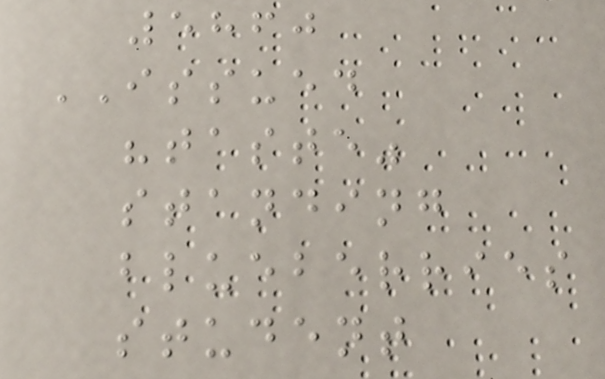5860
ISSUED
"taste"
standing
blueberries
student
